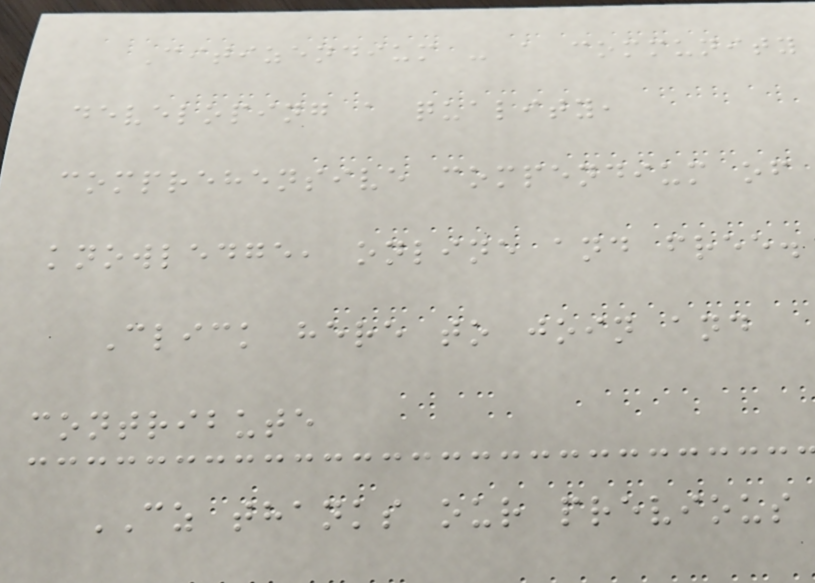Citizendium - a community
developing a quality,
comprehensive compendium of
knowledge, online and free.
Click here to join and
contribute
CZ thanks our previous
